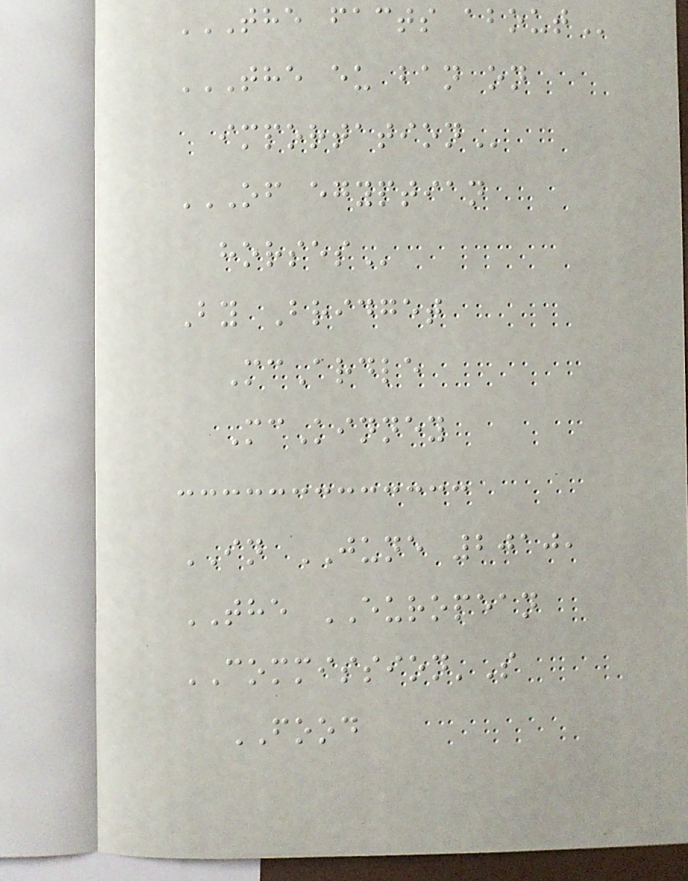THE FACTS ABOUT
THE EU BAN ON
IMPORTATION
OF EGYPTIAN
HORSES
By Bridget
McArdle
McKinney
IN JUNE 2010,
THE EUROPEAN
COMMISSION'S
FOOD
